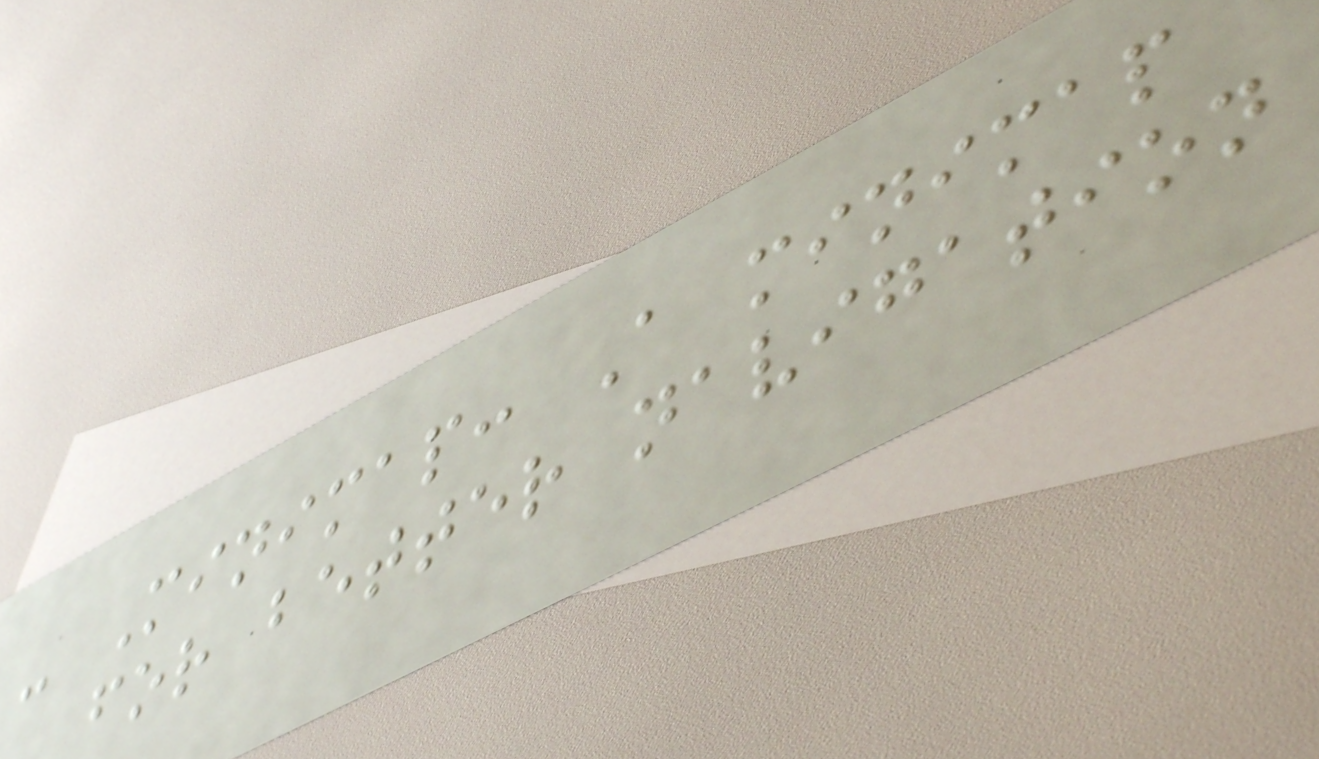- Minimap: A minimap
for better navigation
